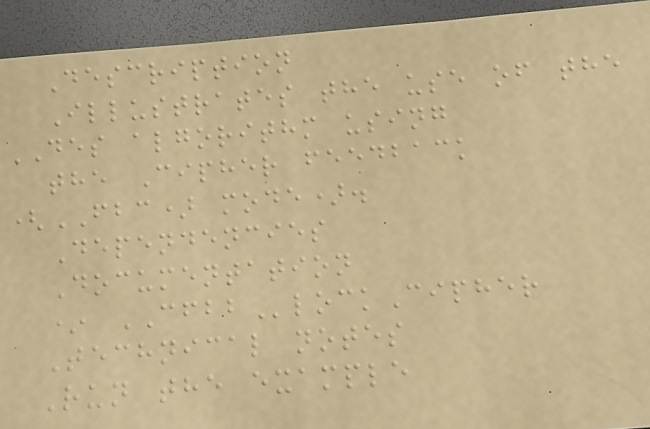Description
Illustrates the use of the
DES algorithm using
the Cipher feedback
(FBC) mode).
Dependencies
Documentation
* CFBBlockCipher
Technical notes
Run the example
